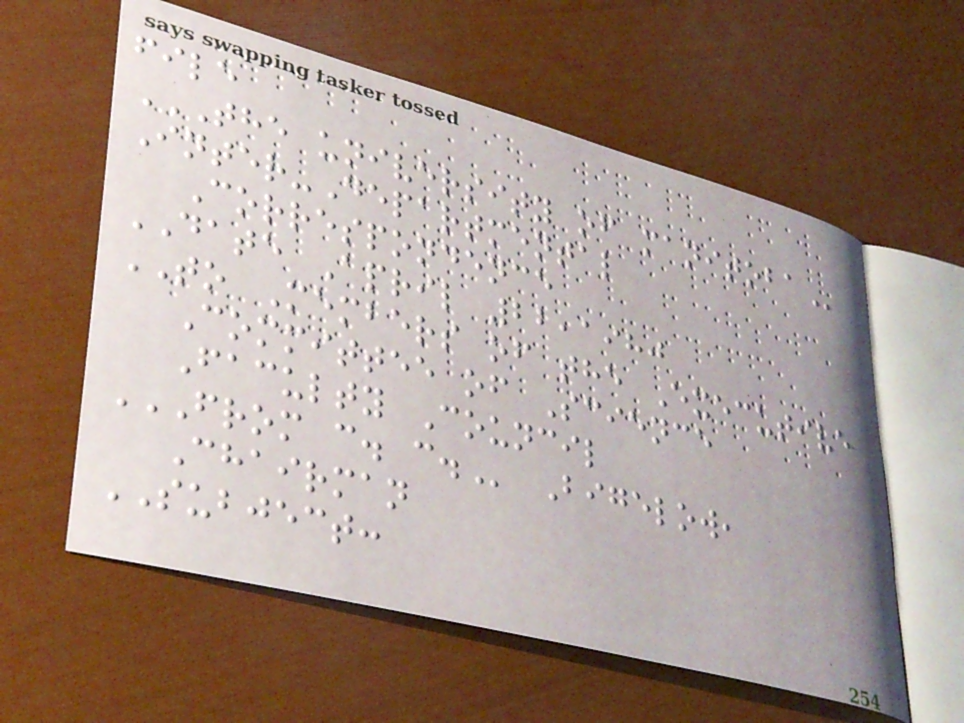file
THE UNIVERSITY OF MANITOBA
Inter-Departmental
Correspondence
DATE April 22,1980
TO Members of the Executive
Committee of Science
Faculty Council
FROM C. C. Bigelow,
Chairman
SUBJECT:
